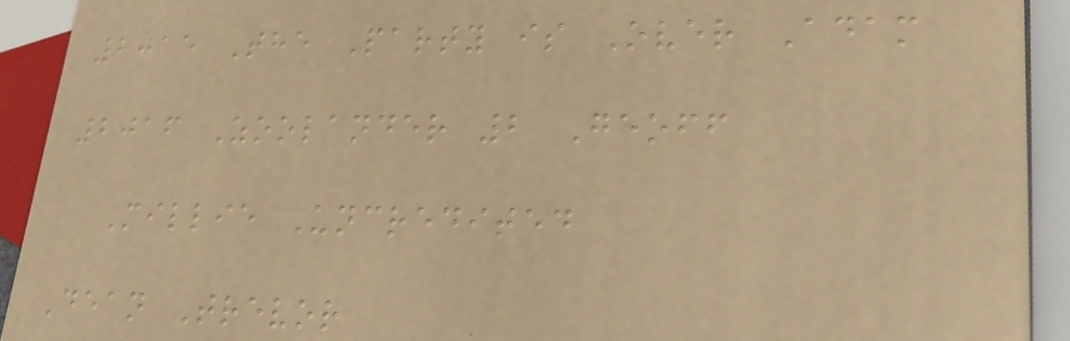2015 The Party is Over Adam
2016 Zoolander 2 Geoff
Millie Uncredited
Dean Trevor
